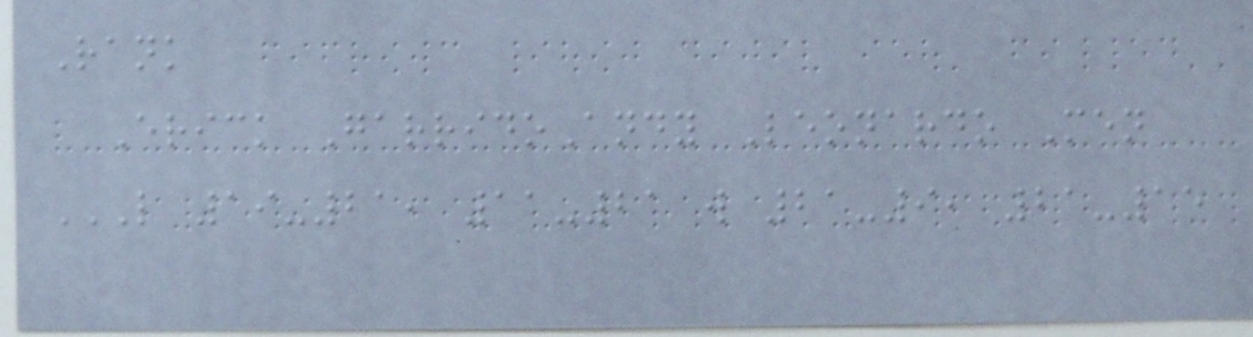Rank
Erick GarridoAndy Leonardo Men
L 19-21, 11-21 W 21-9, 21-15
